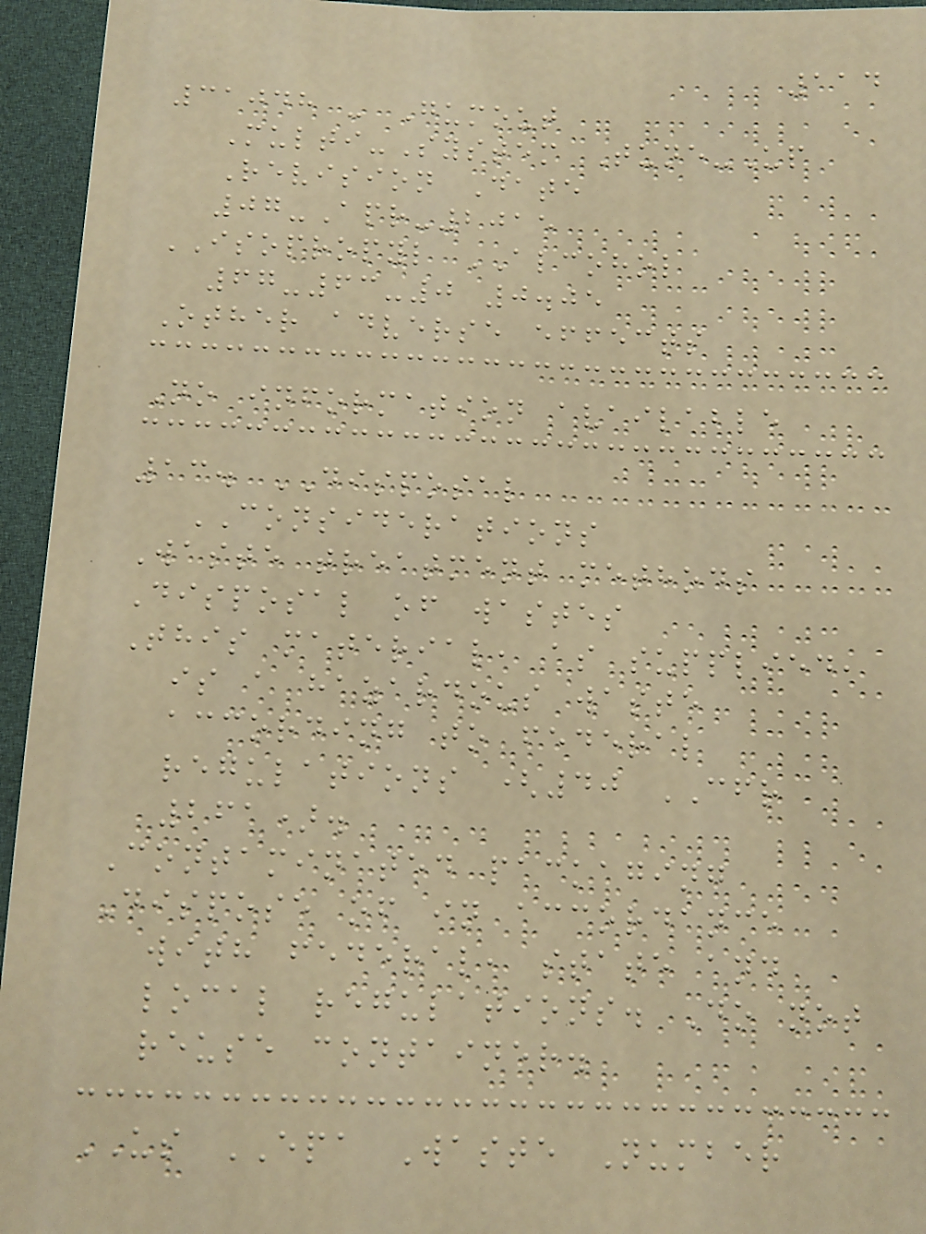114
31048 - Gumout
Multi-System Tune-Up
Revision Date
07-Apr-2015
ISOPROPYL ALCOHOL
67-63-0 0.05
Other adverse effects
No information available
13. DISPOSAL
CONSIDERATIONS
Waste treatment methods
Disposal of wastes
This material, as supplied,
is a hazardous waste
according to federal
regulations (40 CFR
261).
Contaminated packaging
Dispose of in accordance
with federal, state and
local regulations. Do not
reuse container.
US EPA Waste Number
